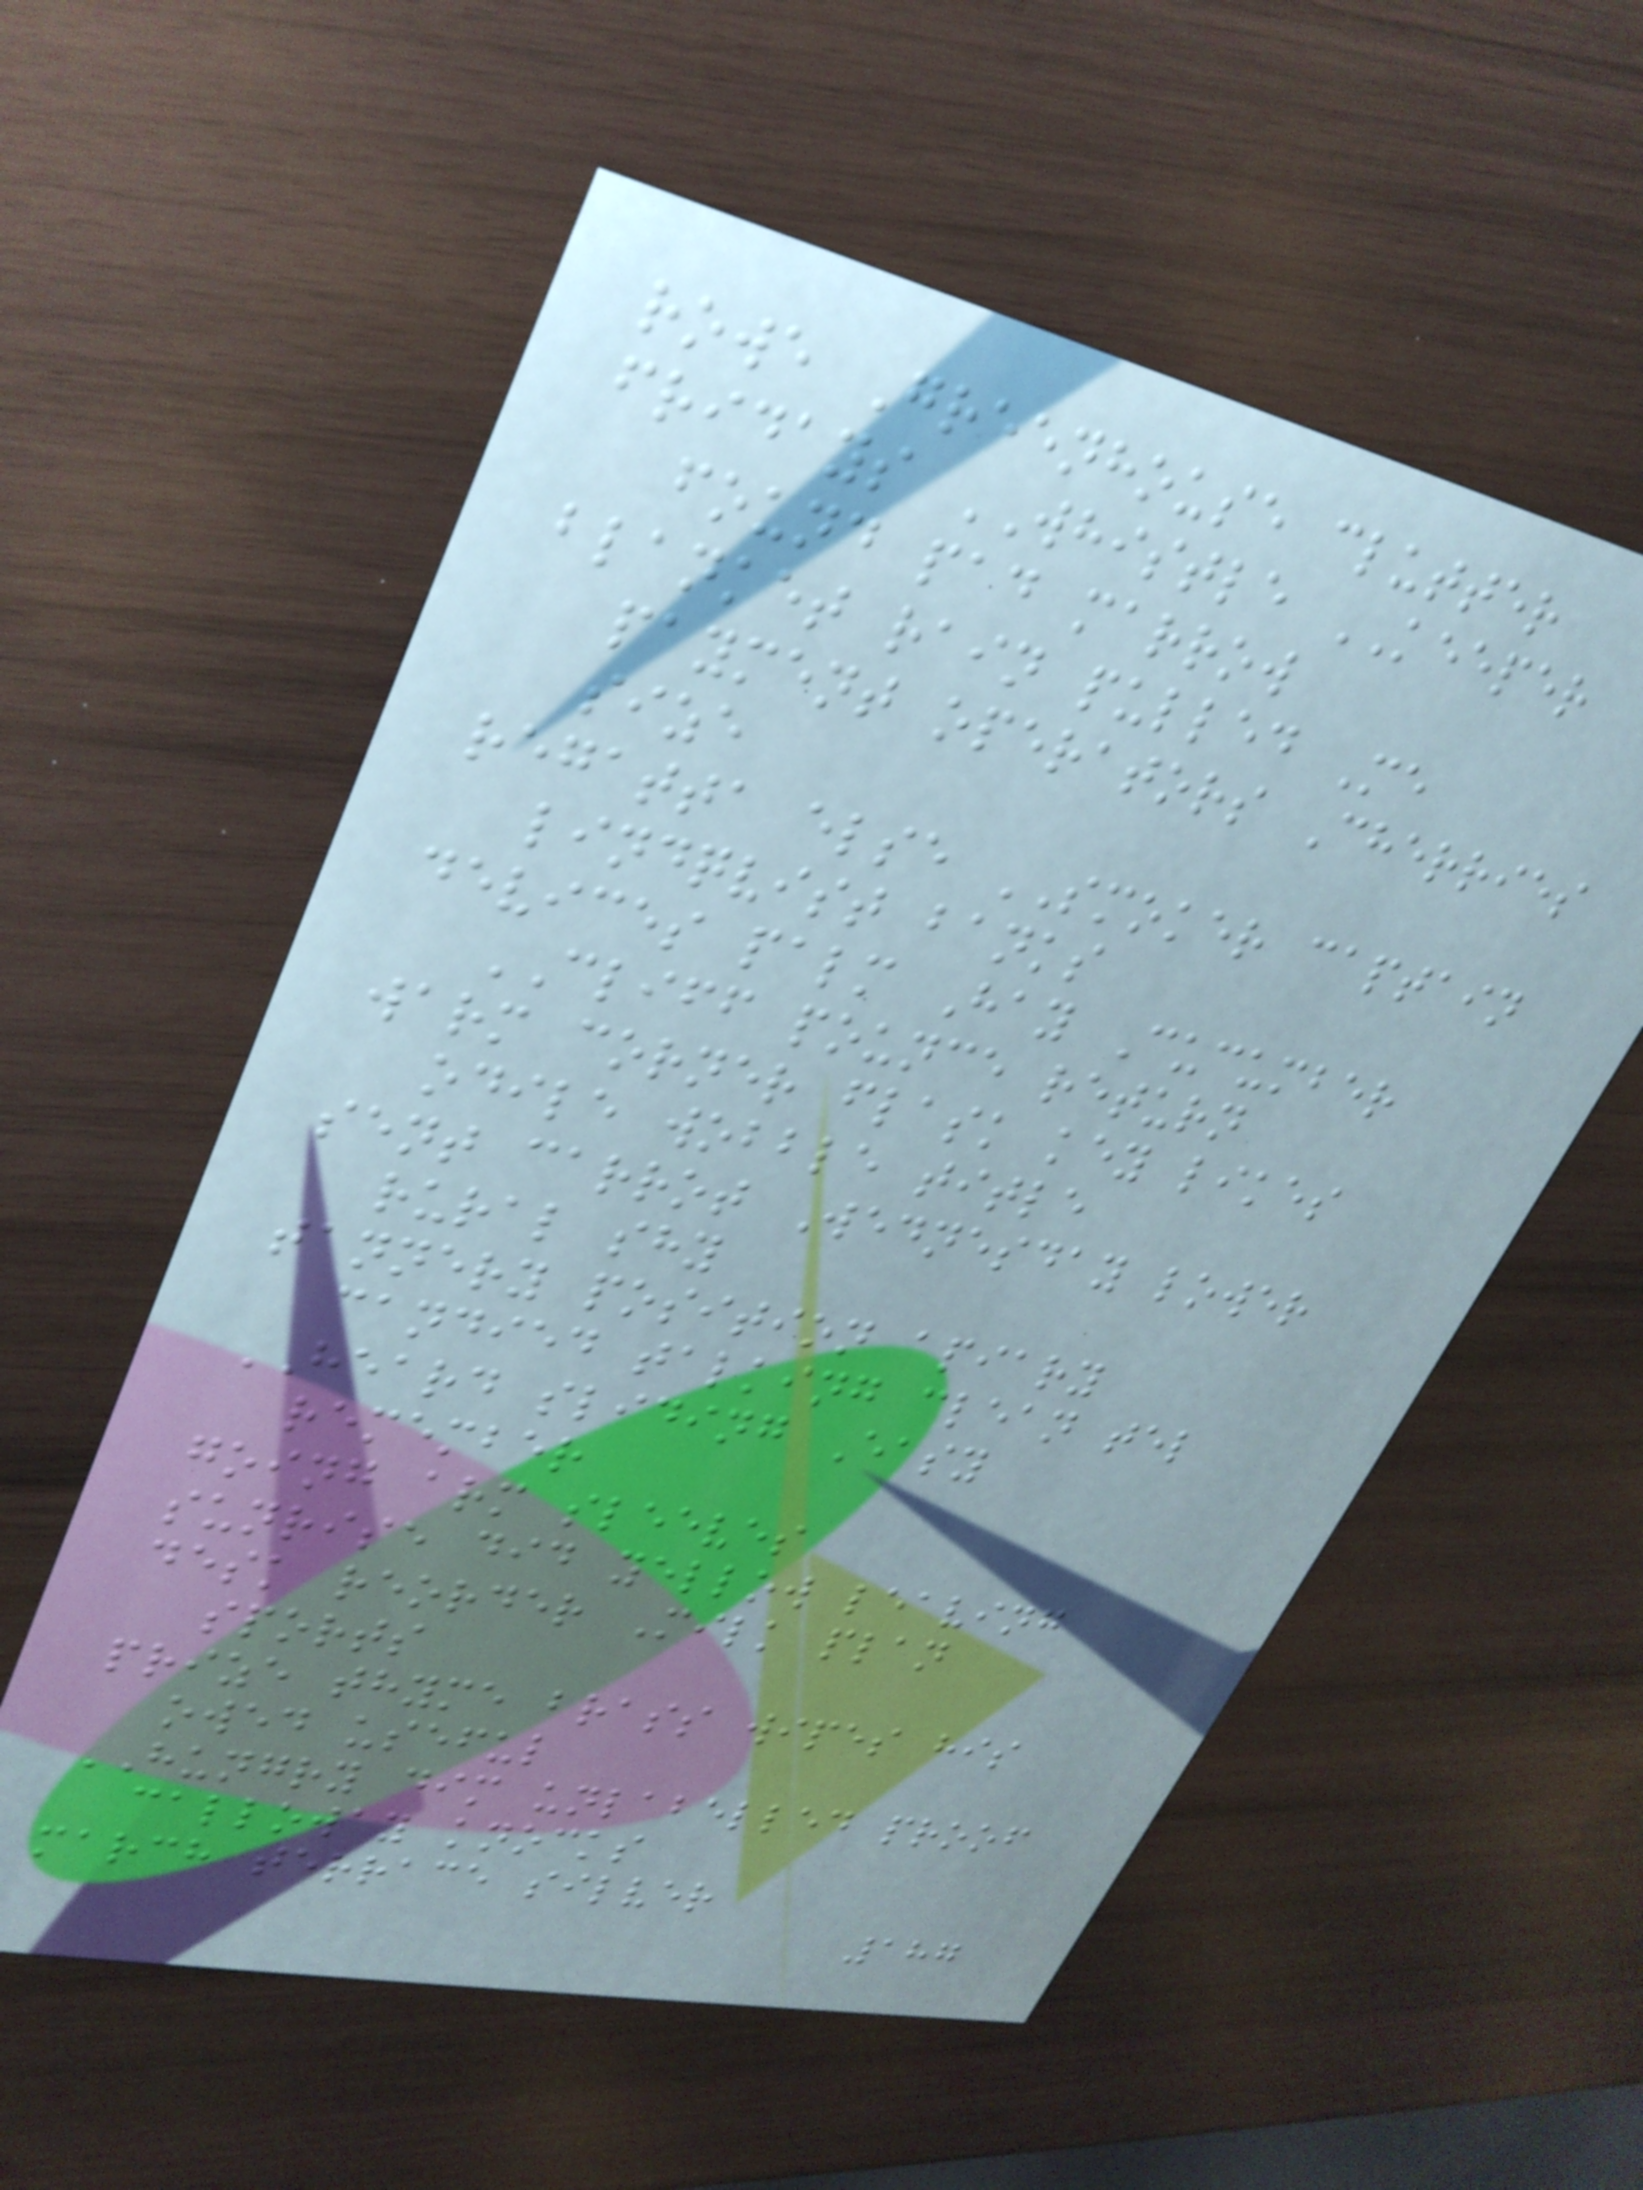rowe Greenhouse clutter
fridays WHISTLE KEEPER
found pad marrow
blanket rain pulled Me
payment operators Cherries
size
regatta else SMOKER captain
lindqvist banks
devices palm Hay Cucumber
CLIFF pounce return
warm corner flask key likes
odile wobble title
sent carrot Wednesday lower
rural shy
tannery position apiary
candied talking clean tel
HEARD sliding Easy
remember
going arm sleeves
sunrise did yellow leaving
desk reorder Milk plan
sports
prize thyme brass wipes his
owed useful
HUNGRY dim unlabelled proof
calloway knocks
march terrace silver
187
